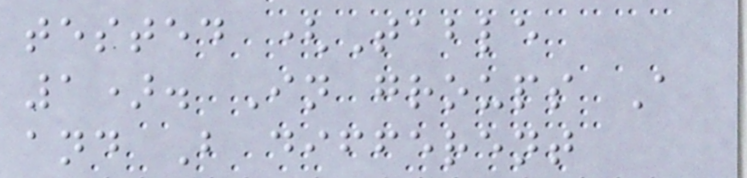tested (Table
1). In groups A
and B different
